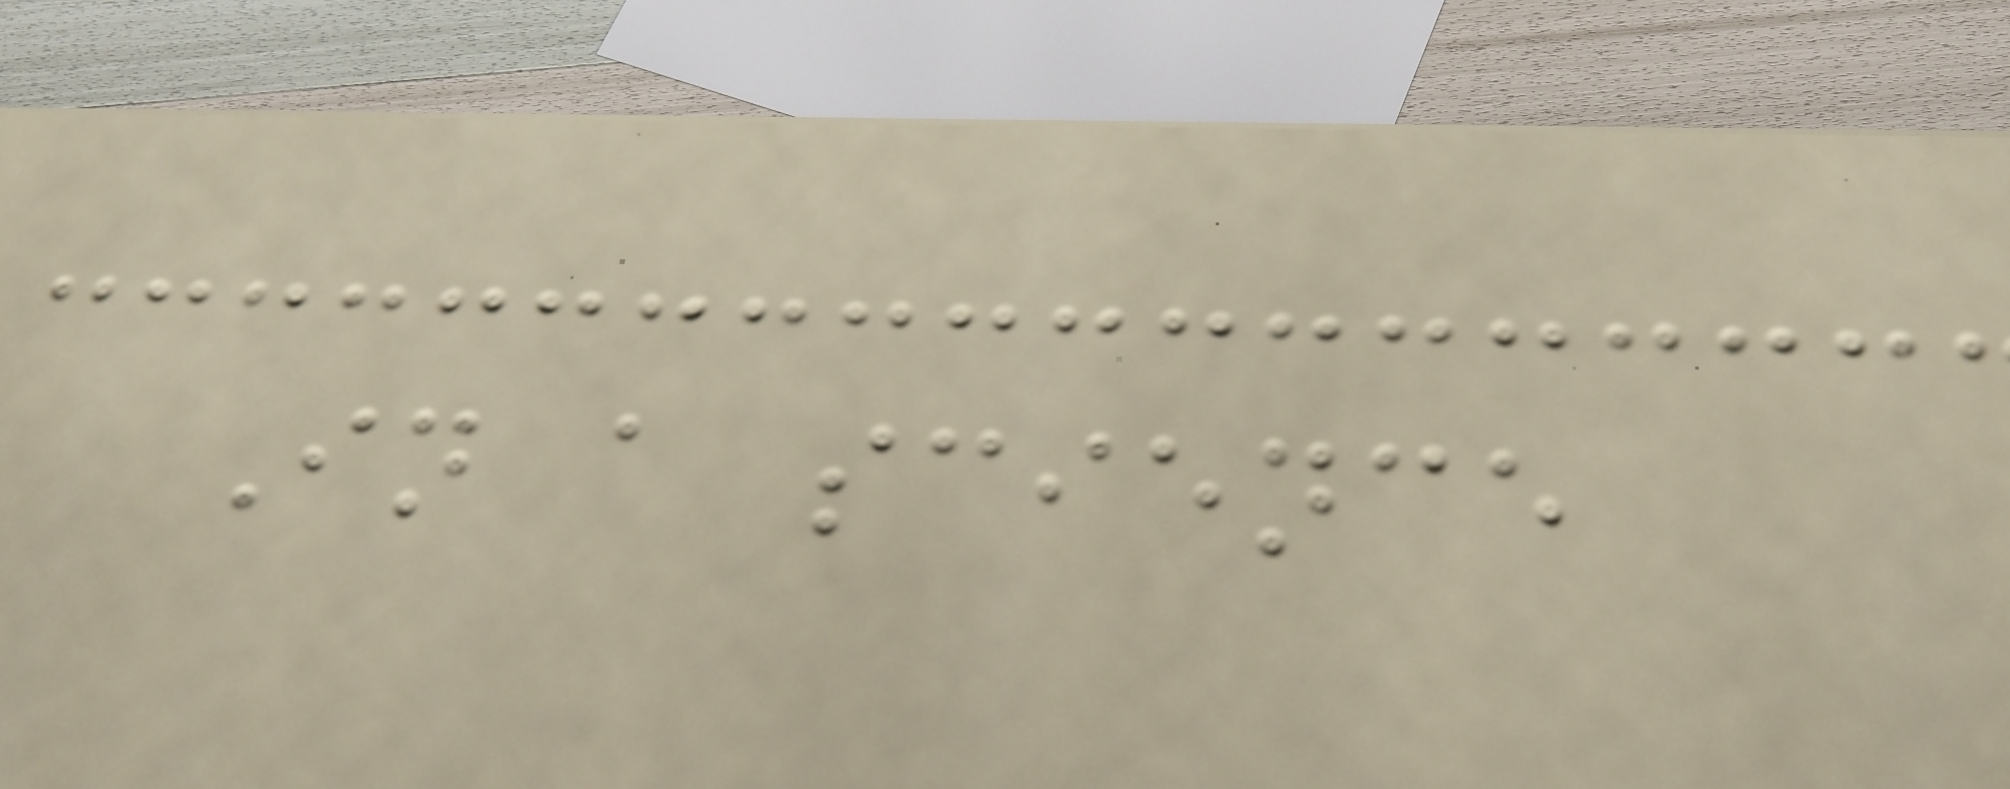In a science
